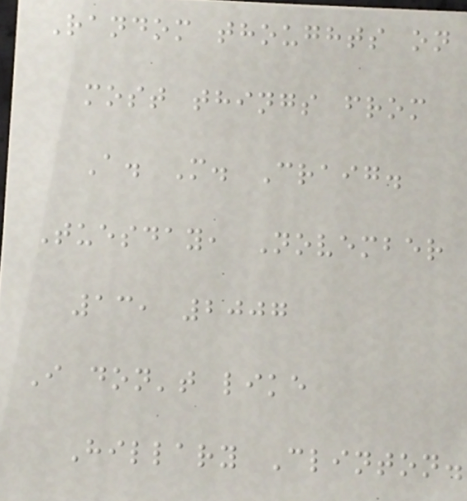Random thoughts on
most things from
A. M. Craig.
Tuesday, November
13, 2007
I don't like
Hillary Clinton.
